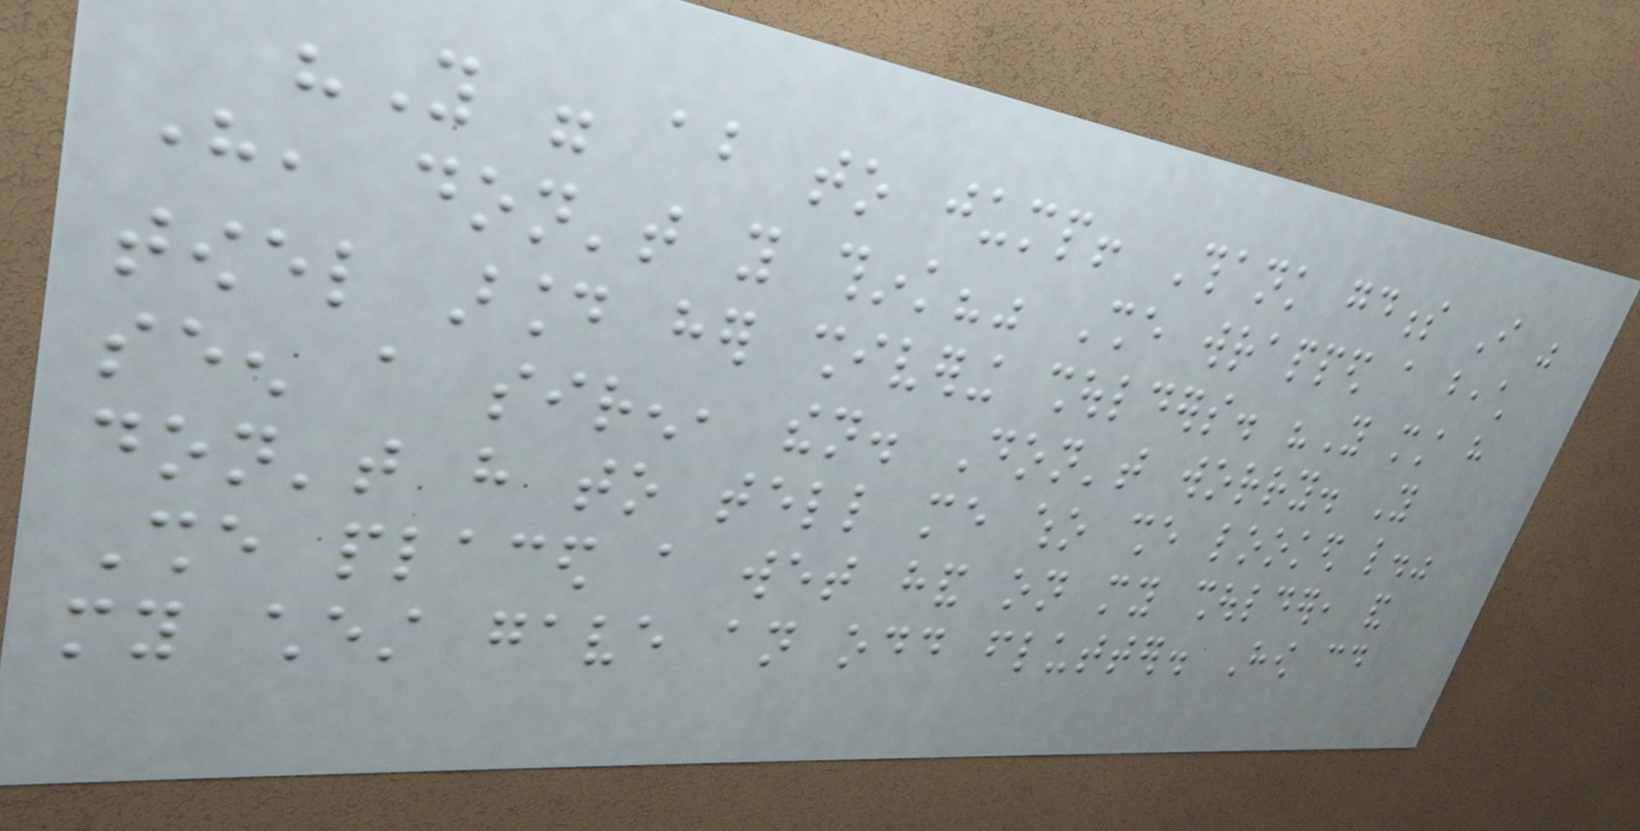"You were about to jump! Thank goodness I was
here, don't you think?" She wrapped a beach
towel around her shivering shoulders. "You must have
seen a siren, then. Don't worry. You
don't have to tell me who she looked like."
She placed a wet hand on my shoulder, and
my chest gave an odd flutter. How could
